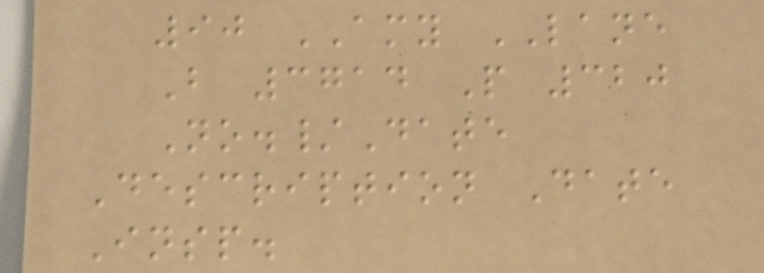90 AMY LANE
B 3714 P 320
No./Date
Description Date
Insp.
